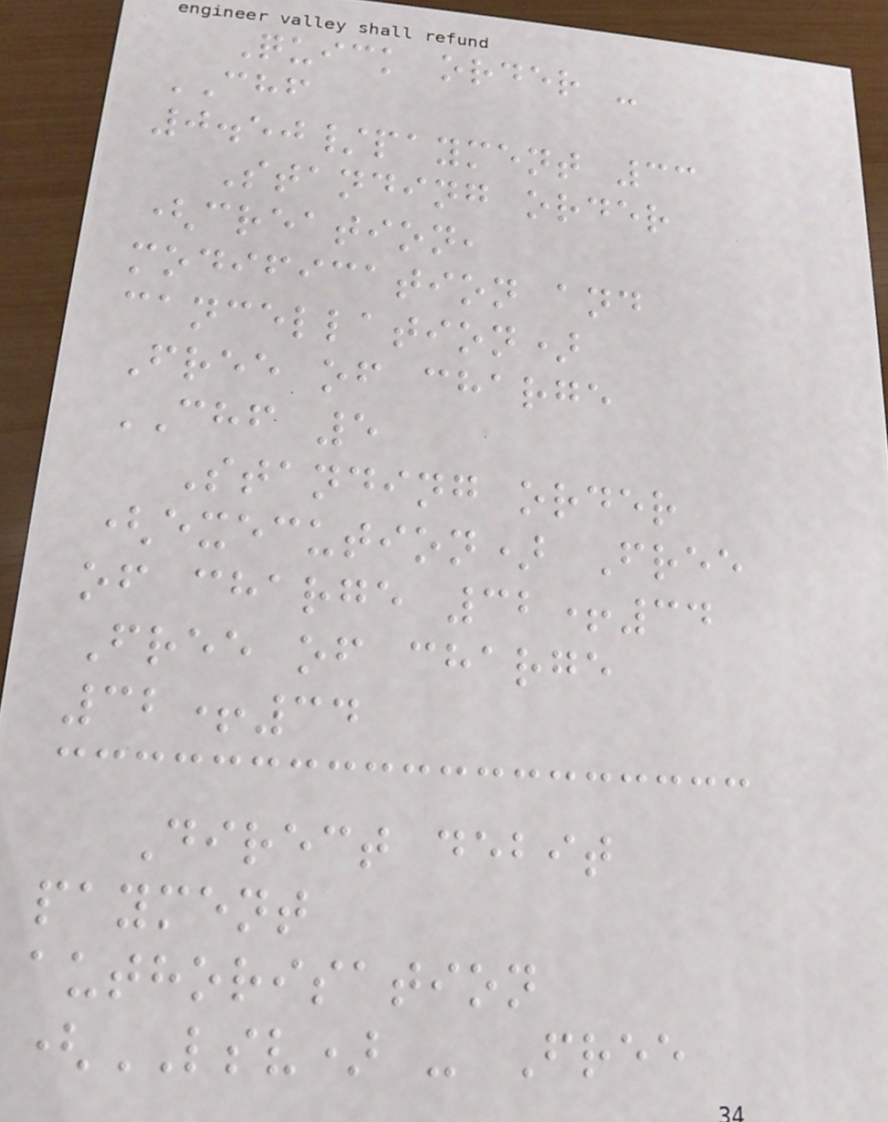Quick order -
CHF
0.50/payment 33
Standing order
(creation,
modification and
cancellation)
Free of charge
CHF 5
Standing order
(execution) Free
of charge 32+34
Free of charge
32+34
Direct debit
payment
authorisation
(LSV) - Free
